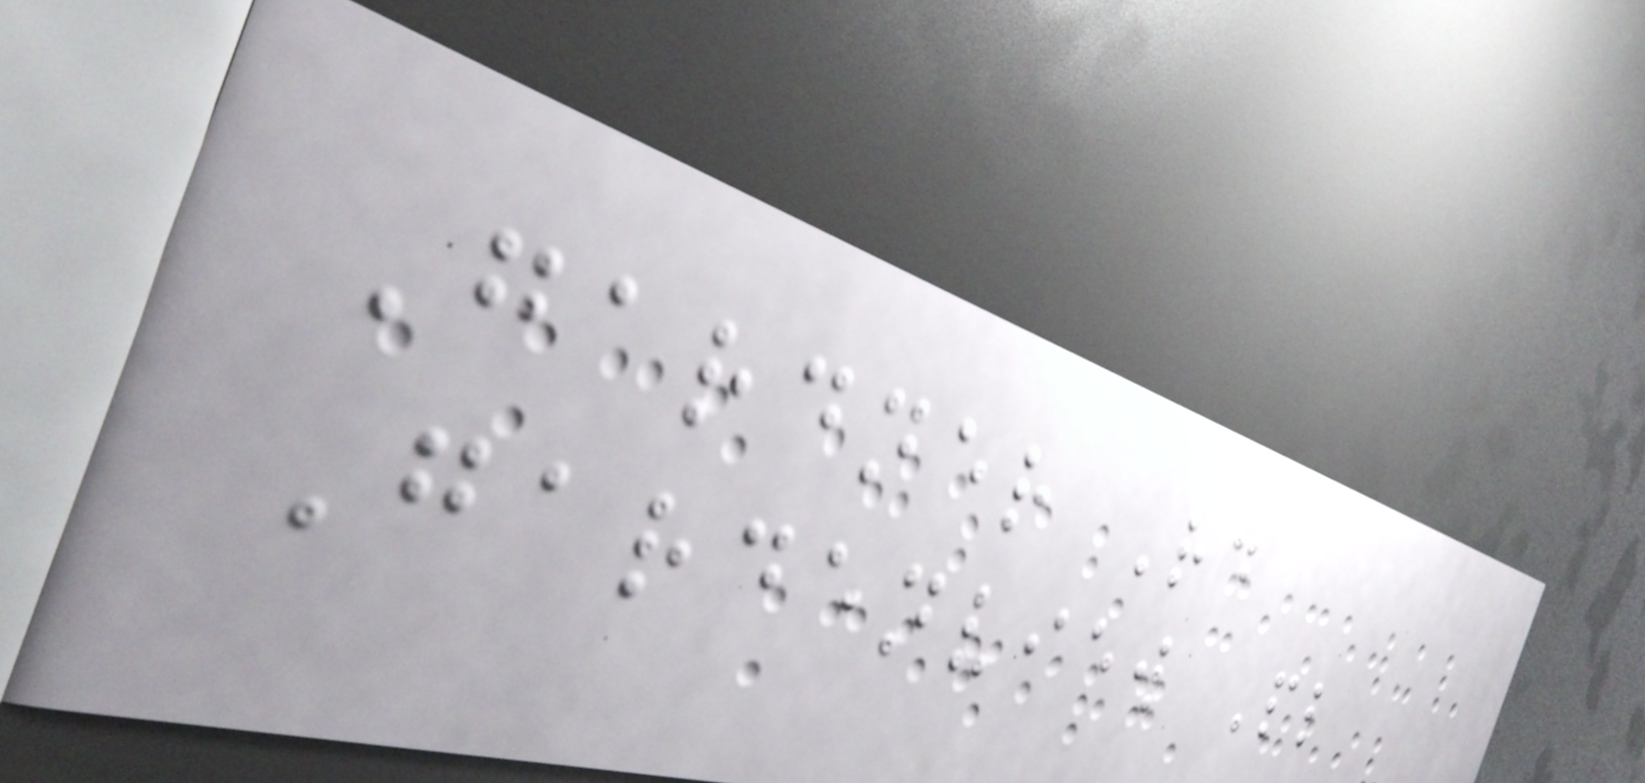Gardner Rd
Gardenview Pl
